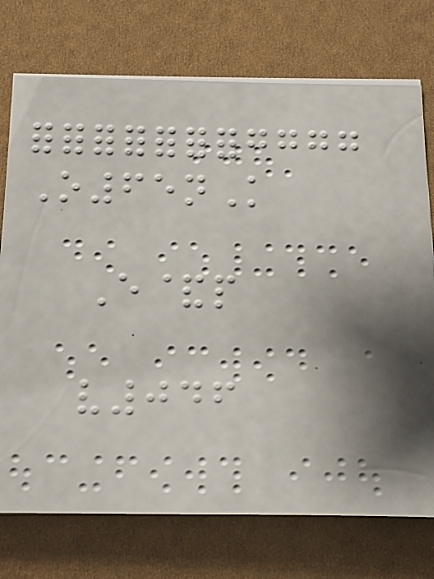O65nK
E&p
v046
